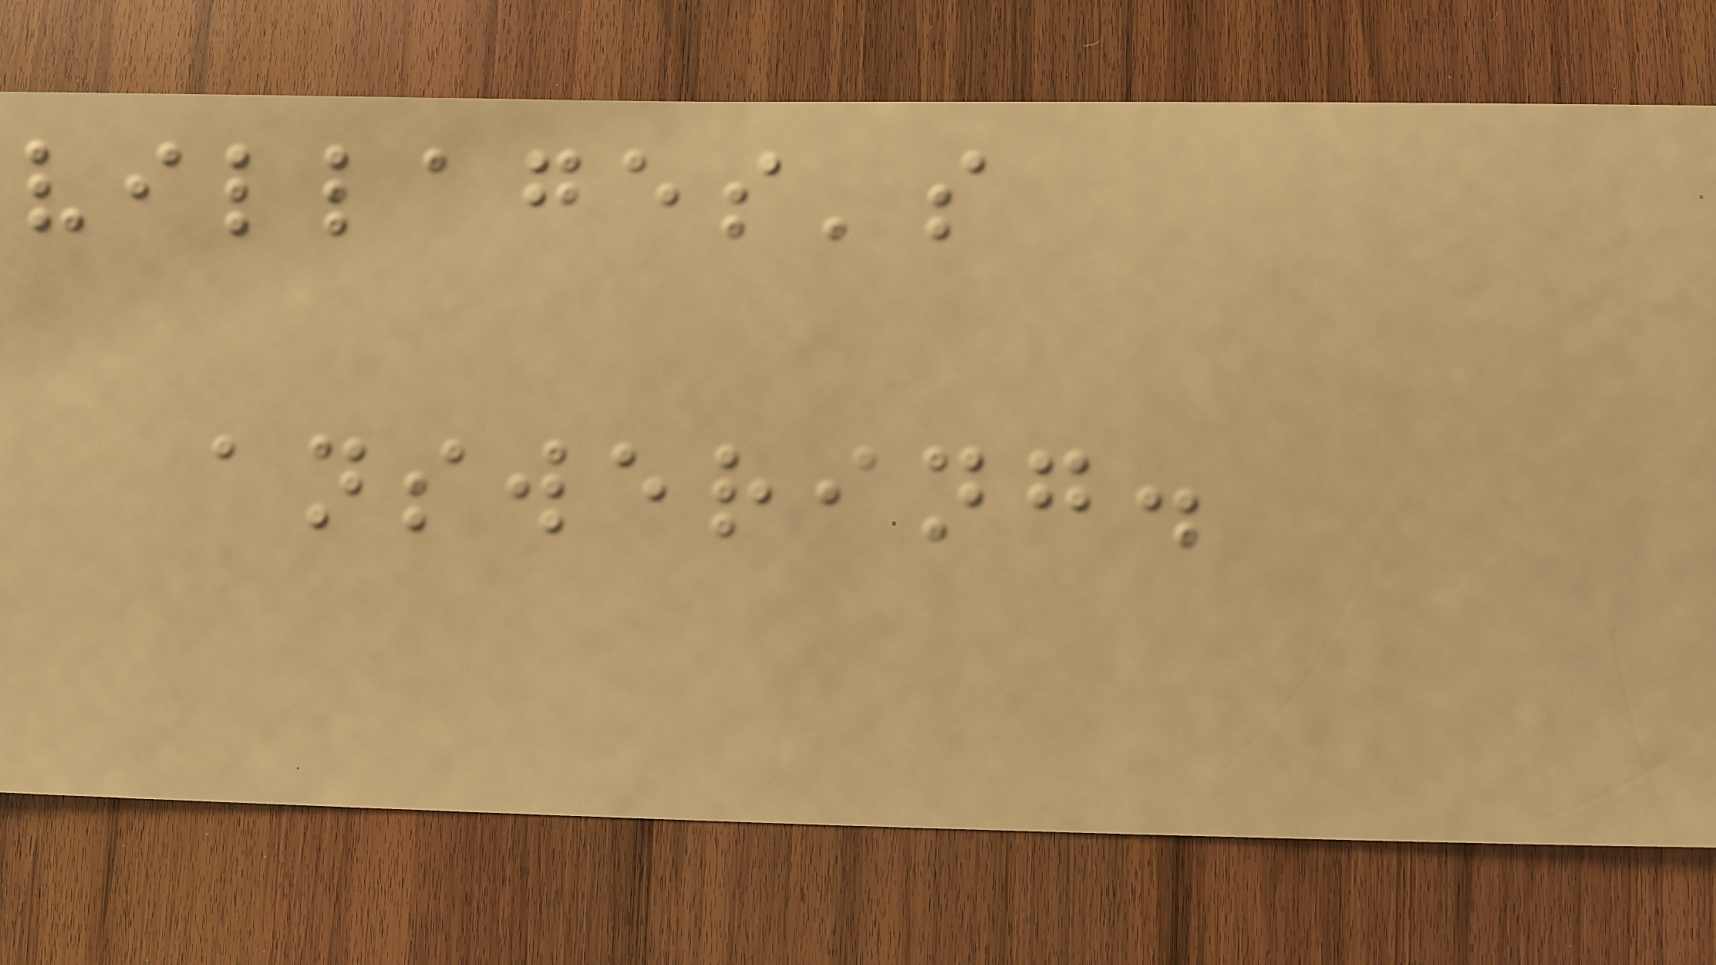villages's
answering.
